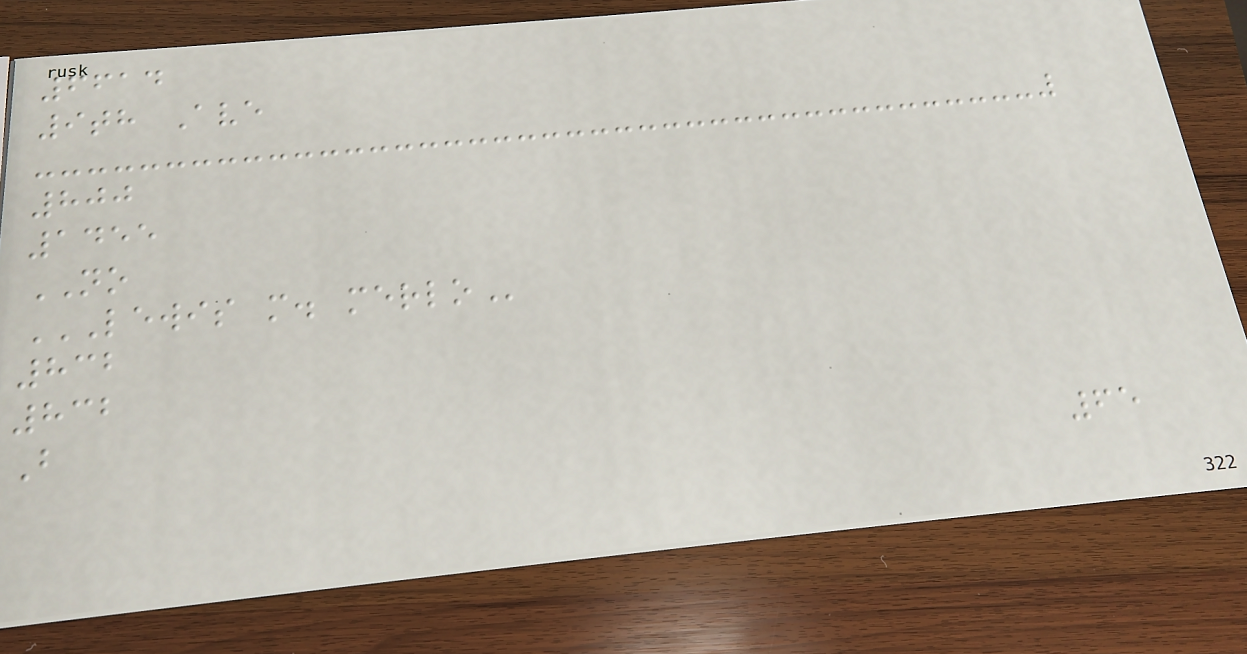6614
9th Ave
800
1455
NO
LEWIS M. MERLO
832
832
B
65
